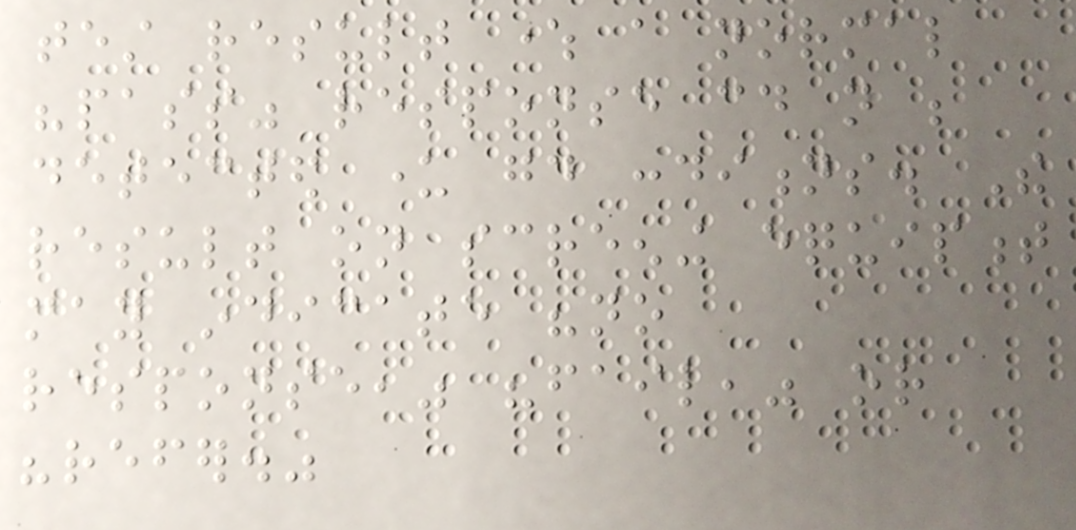test result where a normal
"pass" response could not be
detected under good conditions. The
result on screening equipment
may indicate "no
response," "fail," or
"refer."
